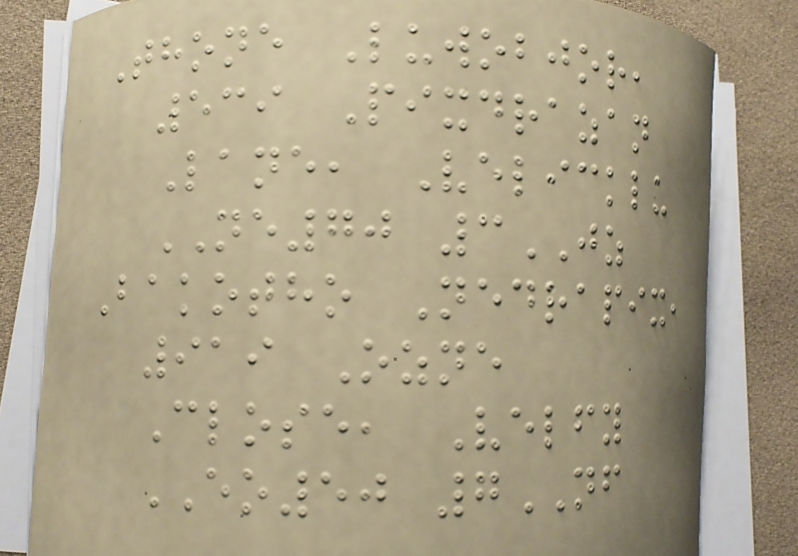Thone Luwobjor,
539 Pixdrazan
Lane, Velicklu
NE70 3JZ
Bakotho Nedrapix,
919 Ozne
Close, Velfy
EO50 7NF
